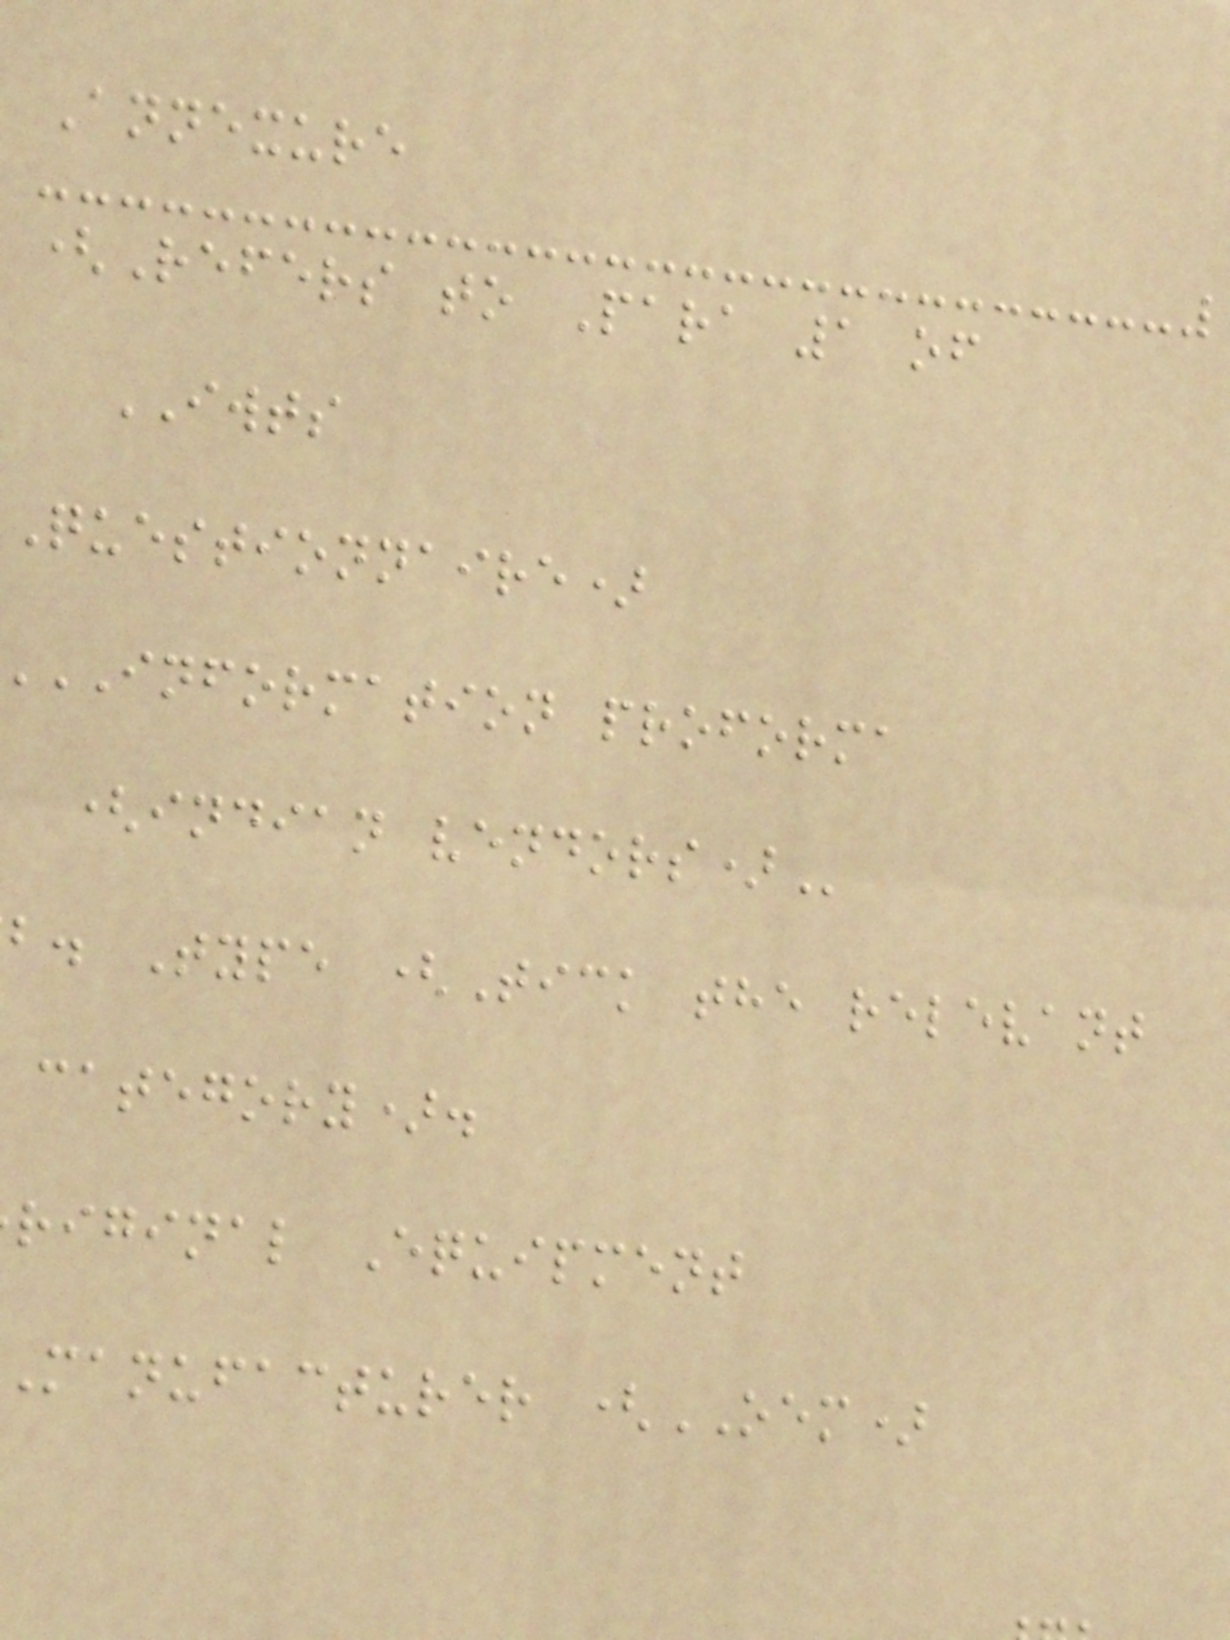Annexure
(Refers to Para 1 of
IWTS
Questionnaire)
INFORMATION proforma
(indian
b. Type (Tick the relevant
category).
riginal Equipment
manufacturer (OEM)
